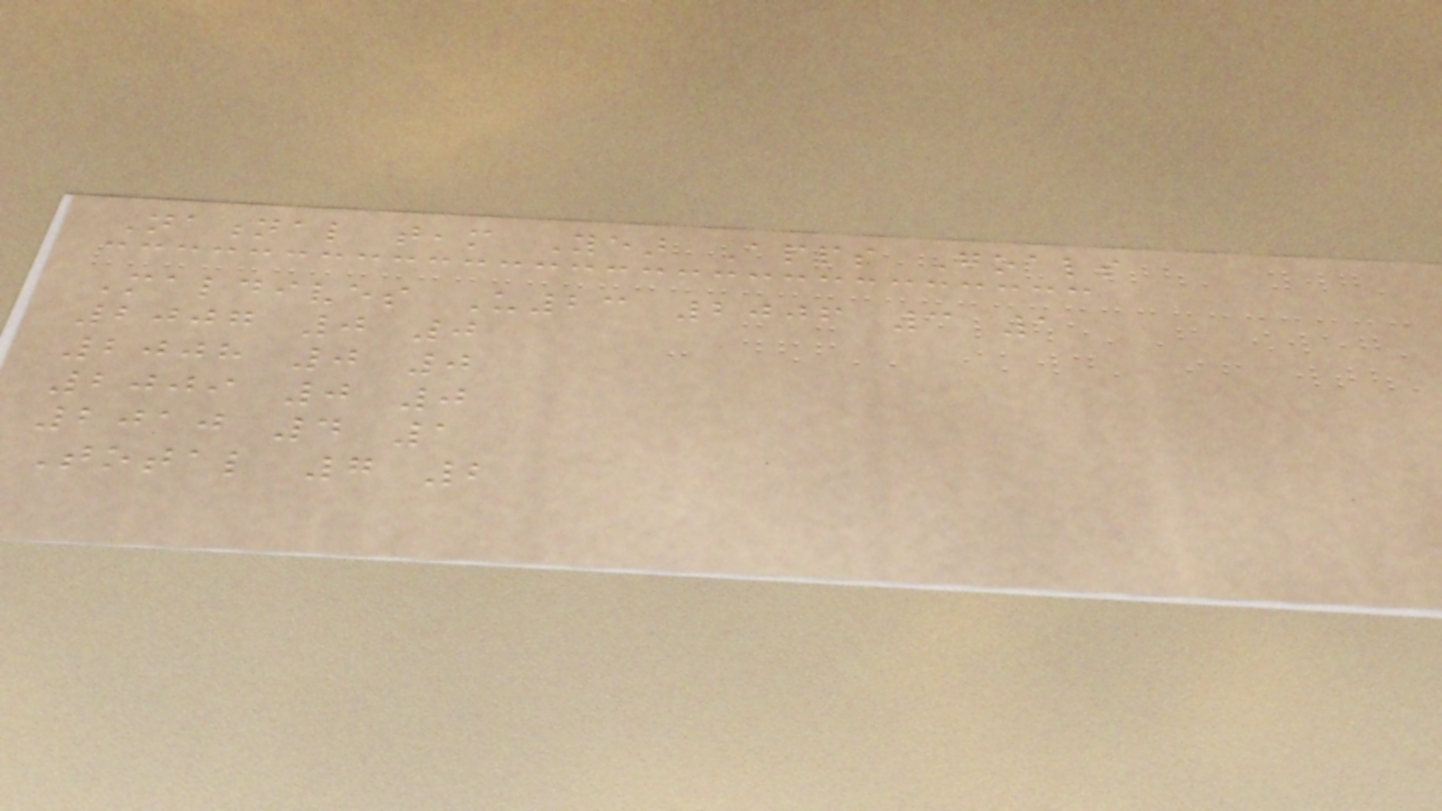National team Year Apps Goals
Maldives U23 2006 3 1
2007 0 0
2008 0 0
2009 0 0
2010 4 1
Total 7 2
